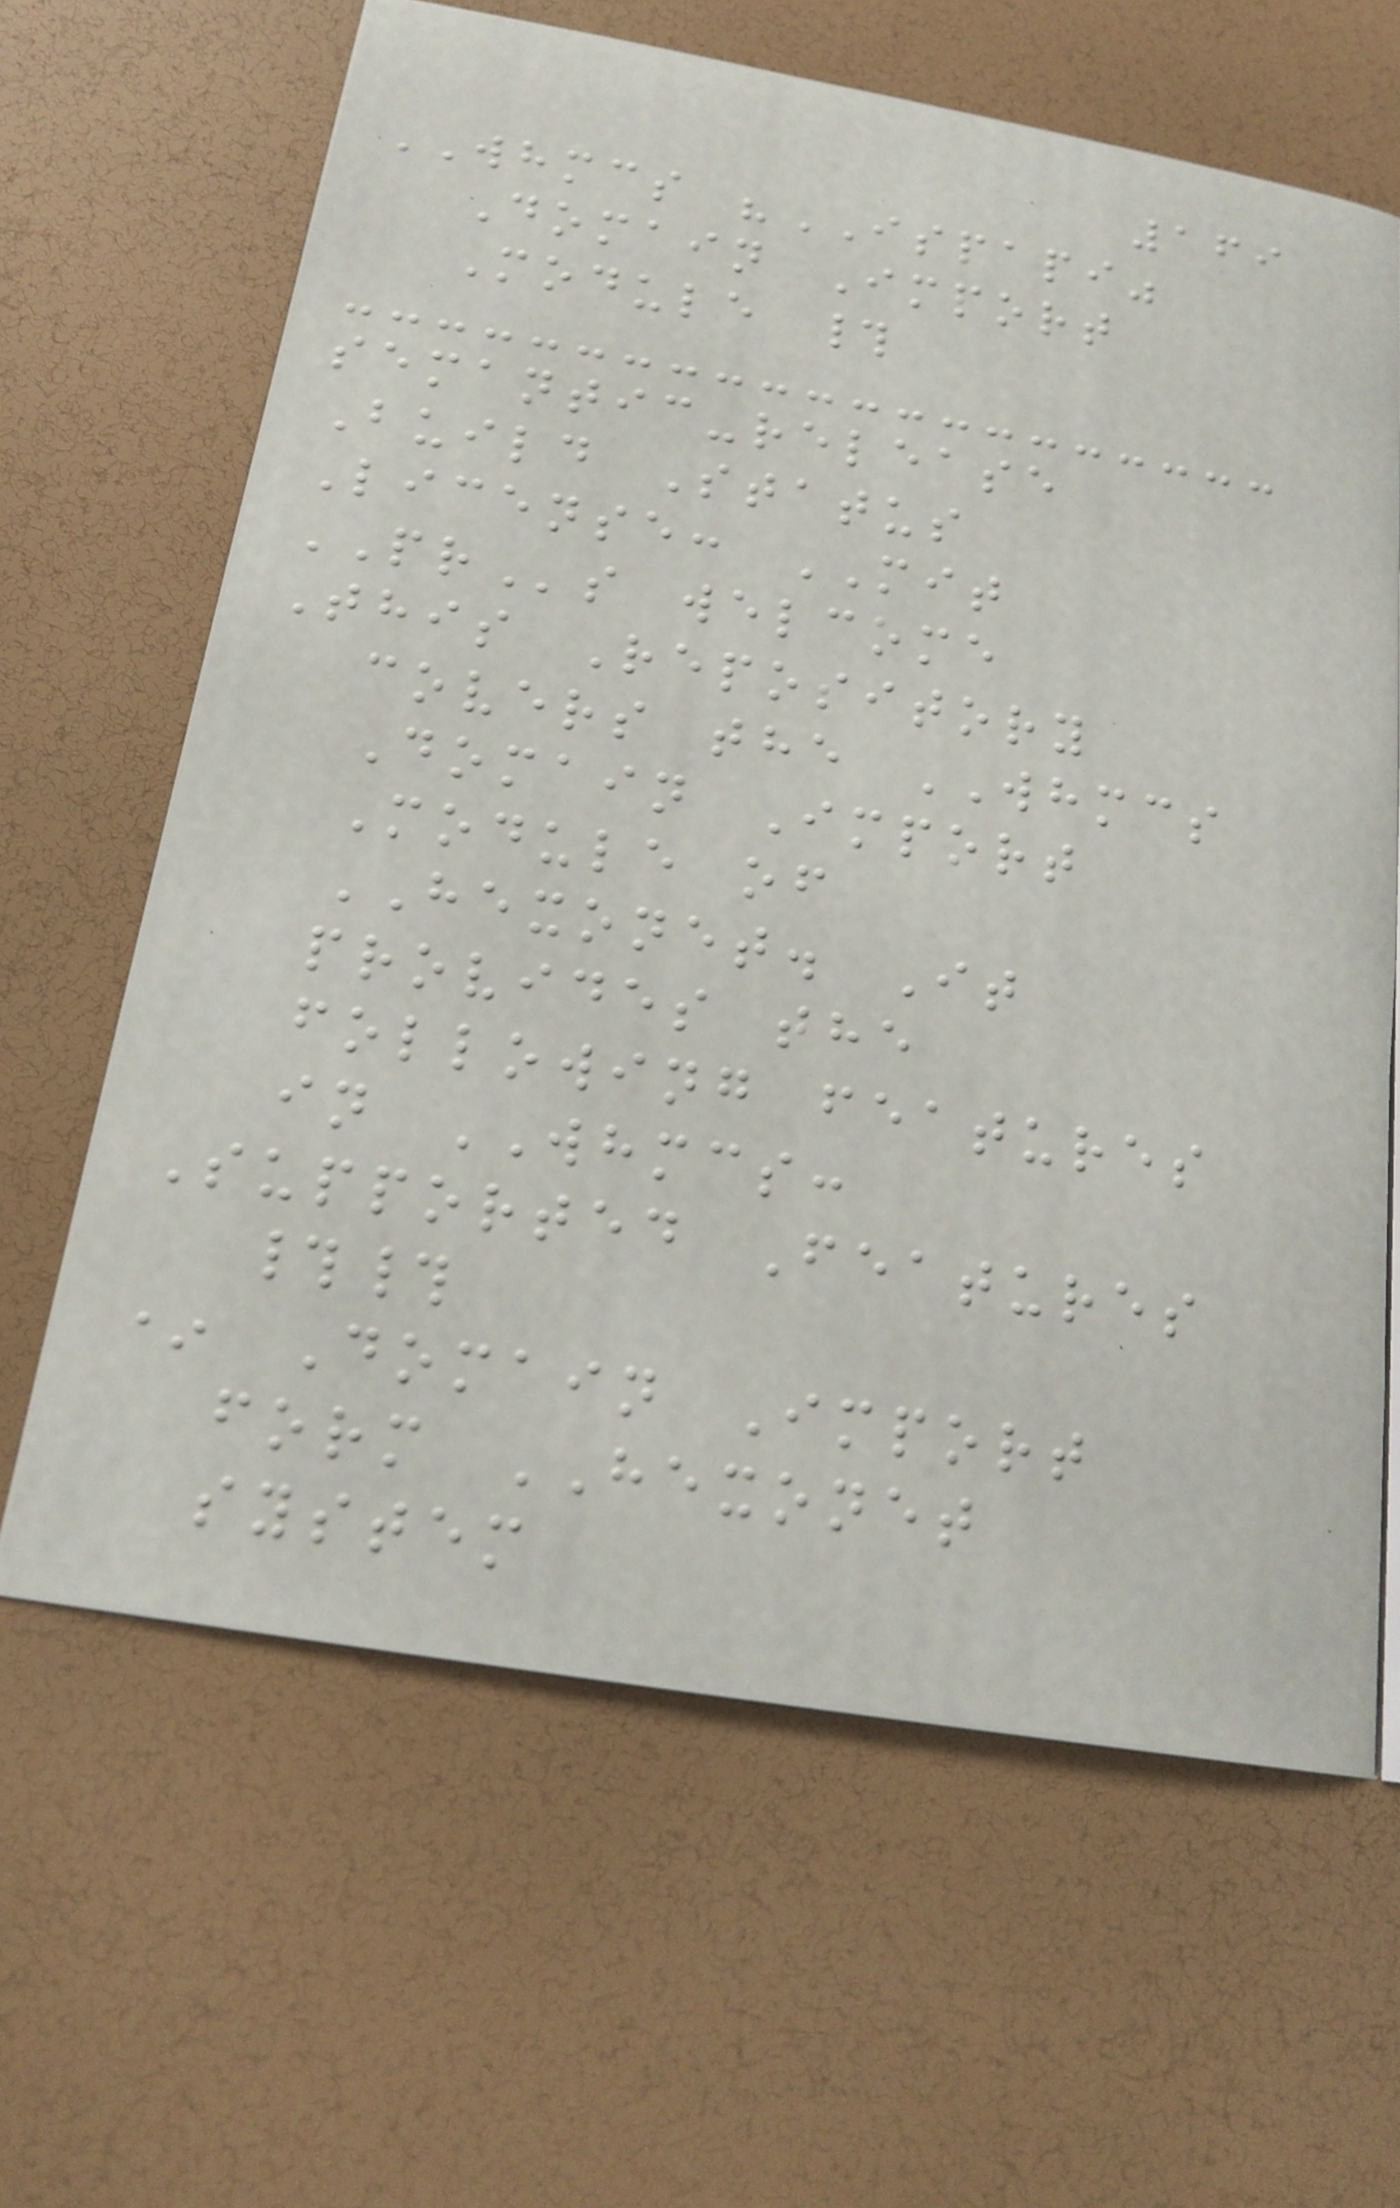169
WHMCS "ISPAPI"
Domain Import
Module #
semantic-release
Build Status
License: MIT
PRs welcome
This Repository
covers the WHMCS
Domain Import
Module of
HEXONET. It
provides the
following features
in WHMCS:
Supported Features
##
* Domain Import
form HEXONET
system
